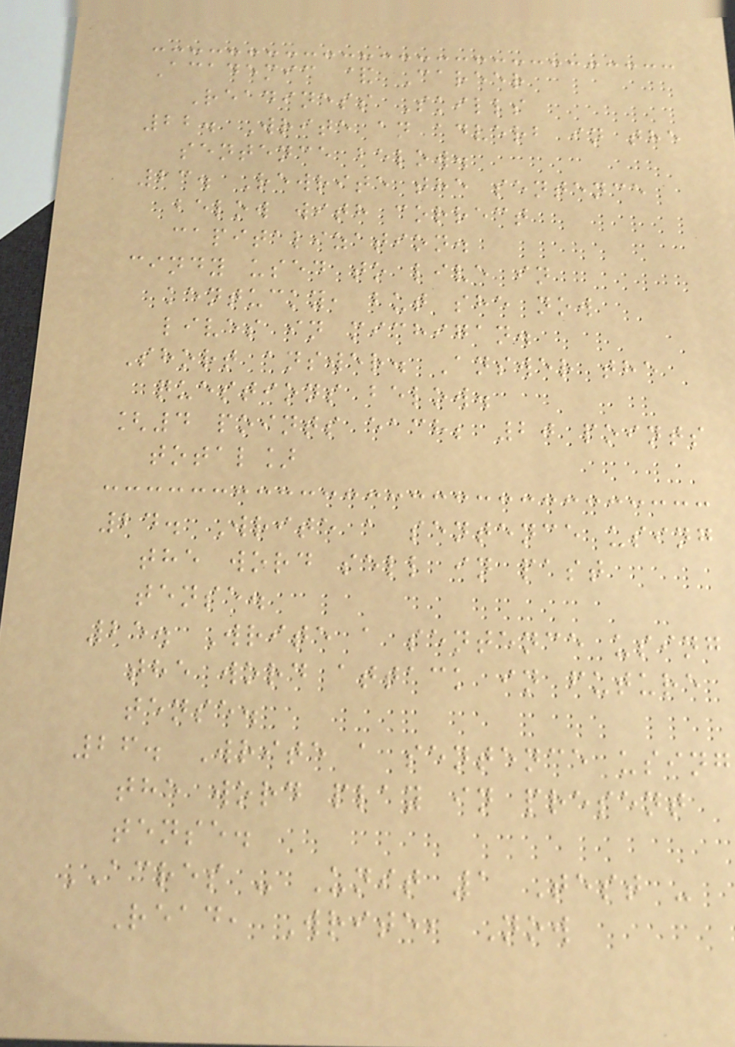Academic & Career
Readiness Skills
22. Write an adverb in the
sentence below.
23. Rewrite the sentence
below with correct
capitalization.
cindy used to live in
kentucky, but she now
lives in michigan.
Short answer. Answer the
questions below.
[4 points each; 20 points
total]
24. Write a sentence using
the word sell in past
tense.
25. Write a sentence using
the word attack in future
tense.
26. Write a sentence using
the word play in present
tense.
ACRES - Unit 1 Test -
Read, Write, Now
